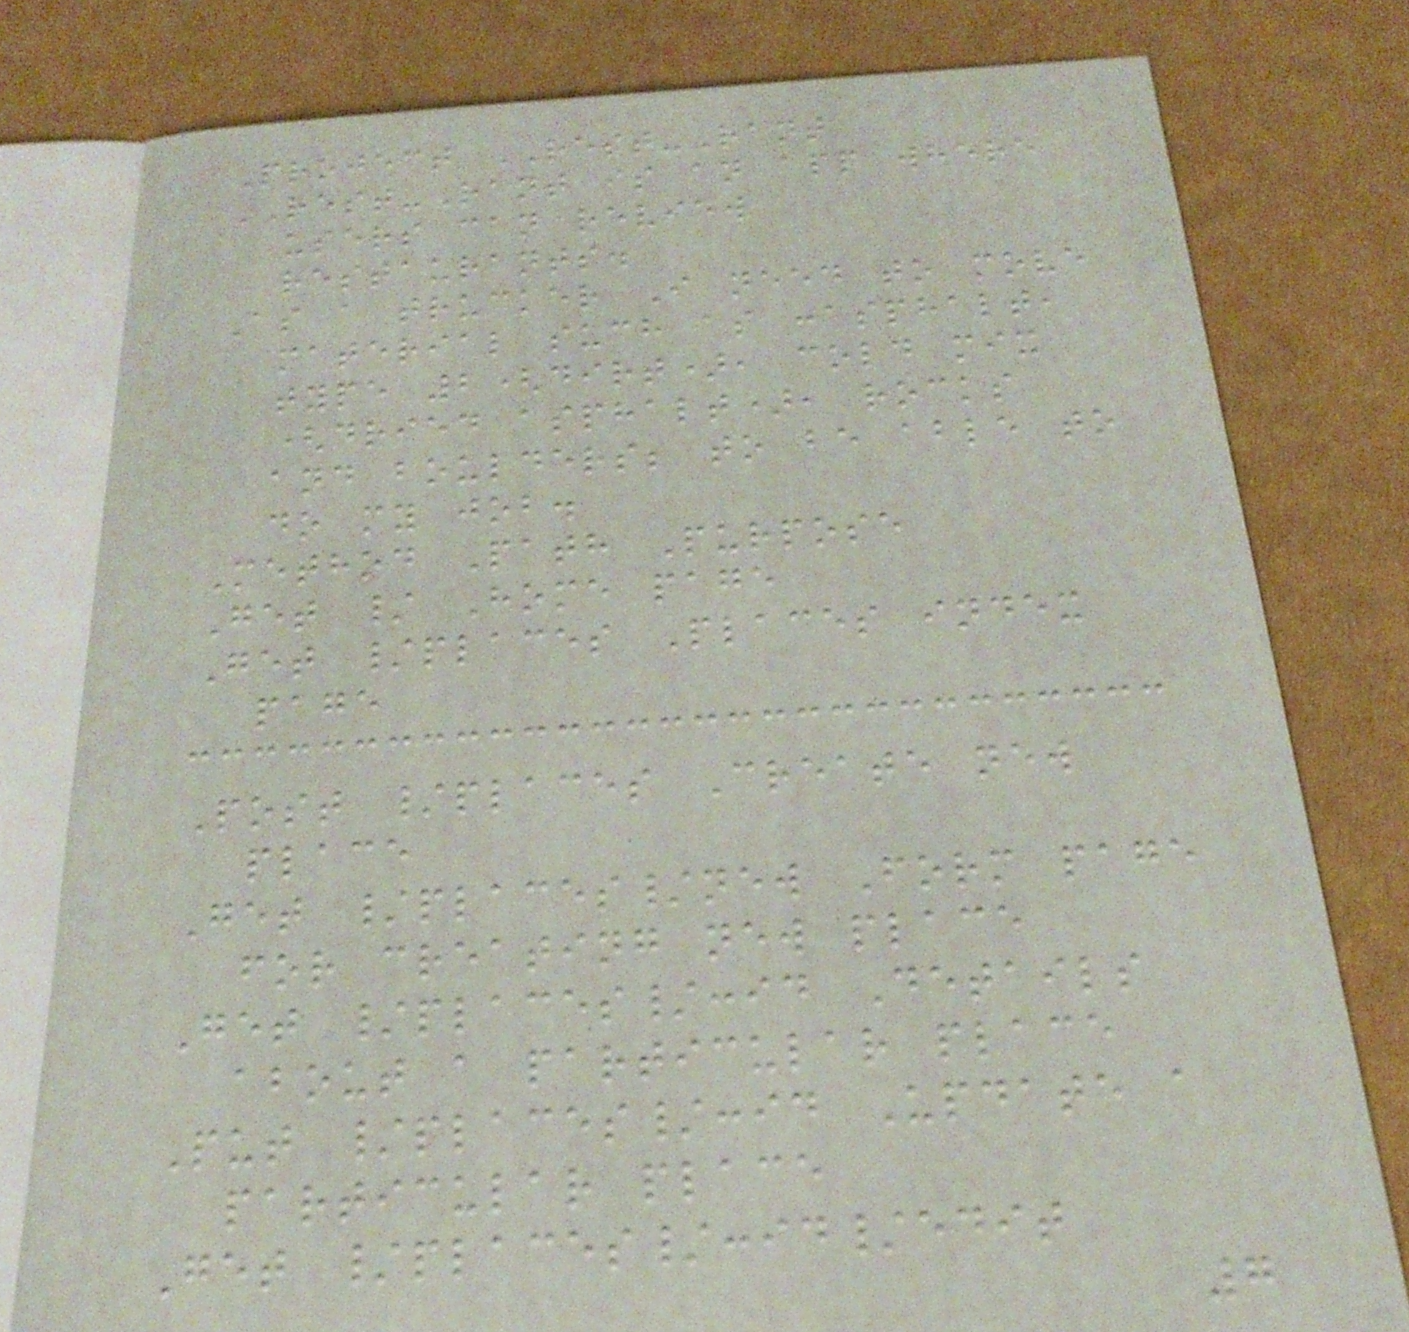Project REST-Rant
REST-Rant is an app where
users can review
restaurants.
As a trucker I need to move
material such as :asphalt,
type 2(dirt), cold mix
(dried asphalt), rocks
and boulders; to be able to
do my job.
Method Path Purpose
Get / Home page
Get /places Places index
page
Post /places Create new
place
Get /places/new Form page
for creating new place
Get /places/:id Details
about a particular place
Put /places/:id Update a
particular place
Get /places/:id/edit
7
